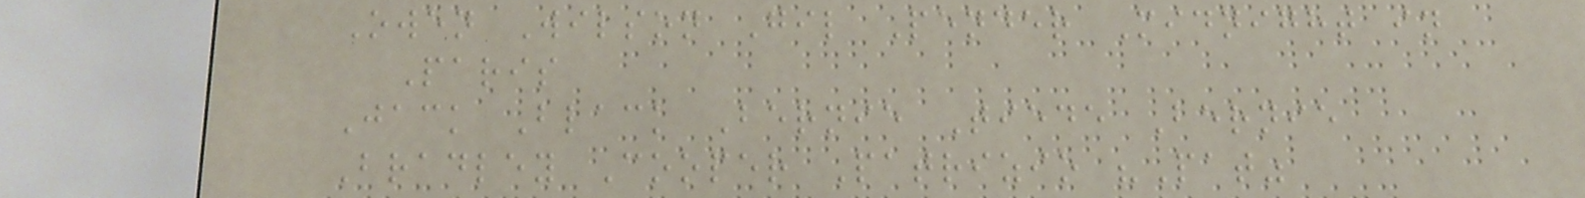Owen Wilson Gil Pender Midnight in
Paris
Jack Black Bernie Tiede Bernie
Bradley Cooper Patrizio "Pat"
